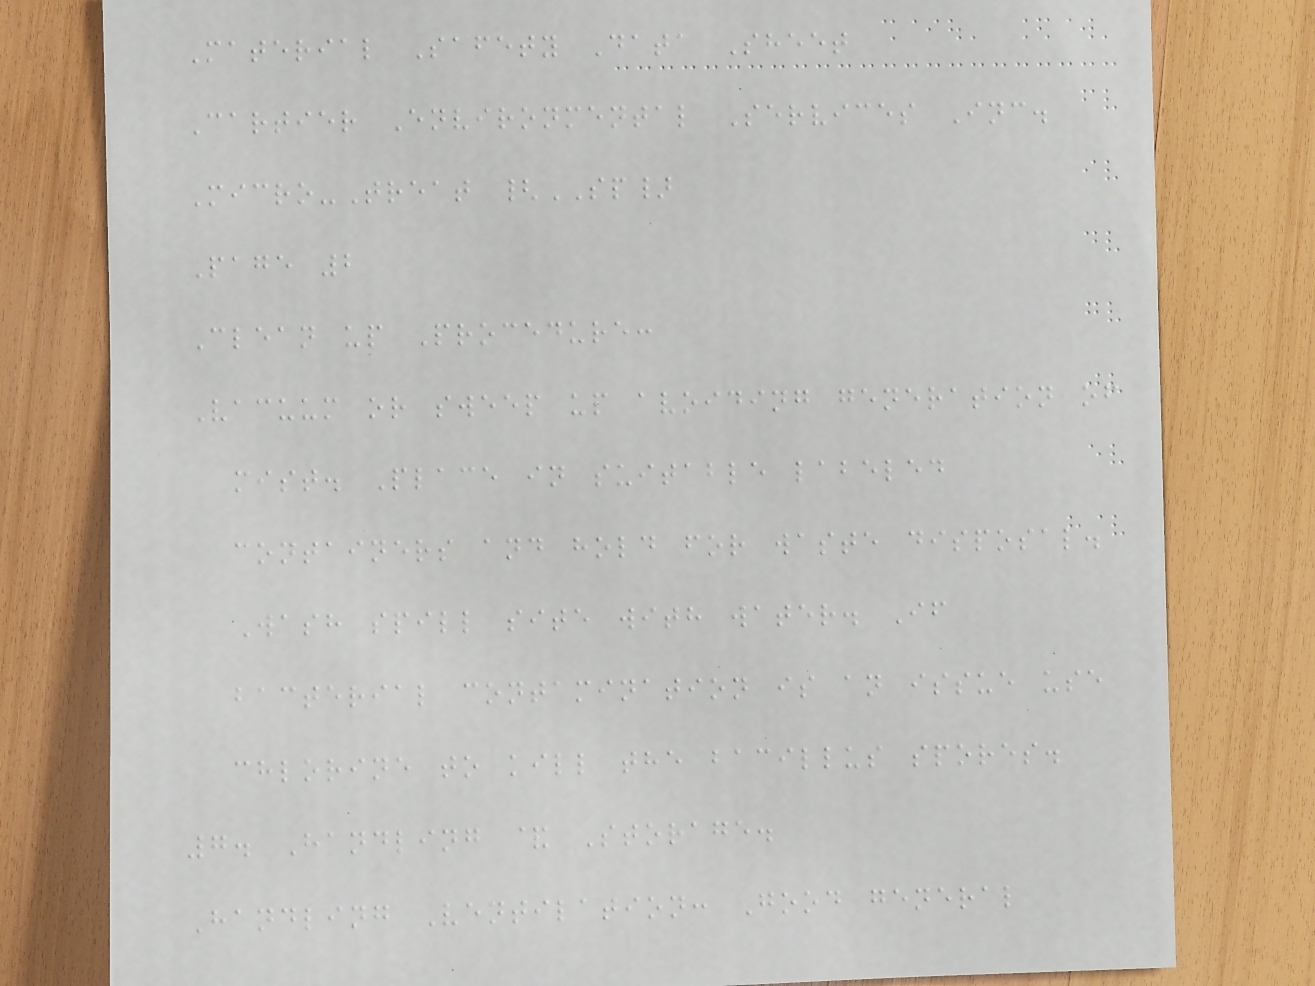Material Safety Data Sheet
Cartier Environmental Services Inc.
Micro-Treat {SP}
Page 2
Clean up Procedure:
Vacuum or sweep up avoiding generation of
mist. Place in suitable labeled
containers and hold for waste disposal.
Wash spill site with water. If
bacterial contamination is an issue use
chlorine to kill the bacillus spores.
7. Handling & Storage.
Handling Ventilation: Good general
